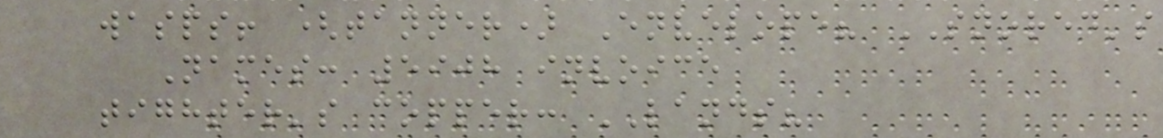wasps! (tanner) Envelope? SNORED's
Names: 5908 invoice
tighter's copper: LANDS?
